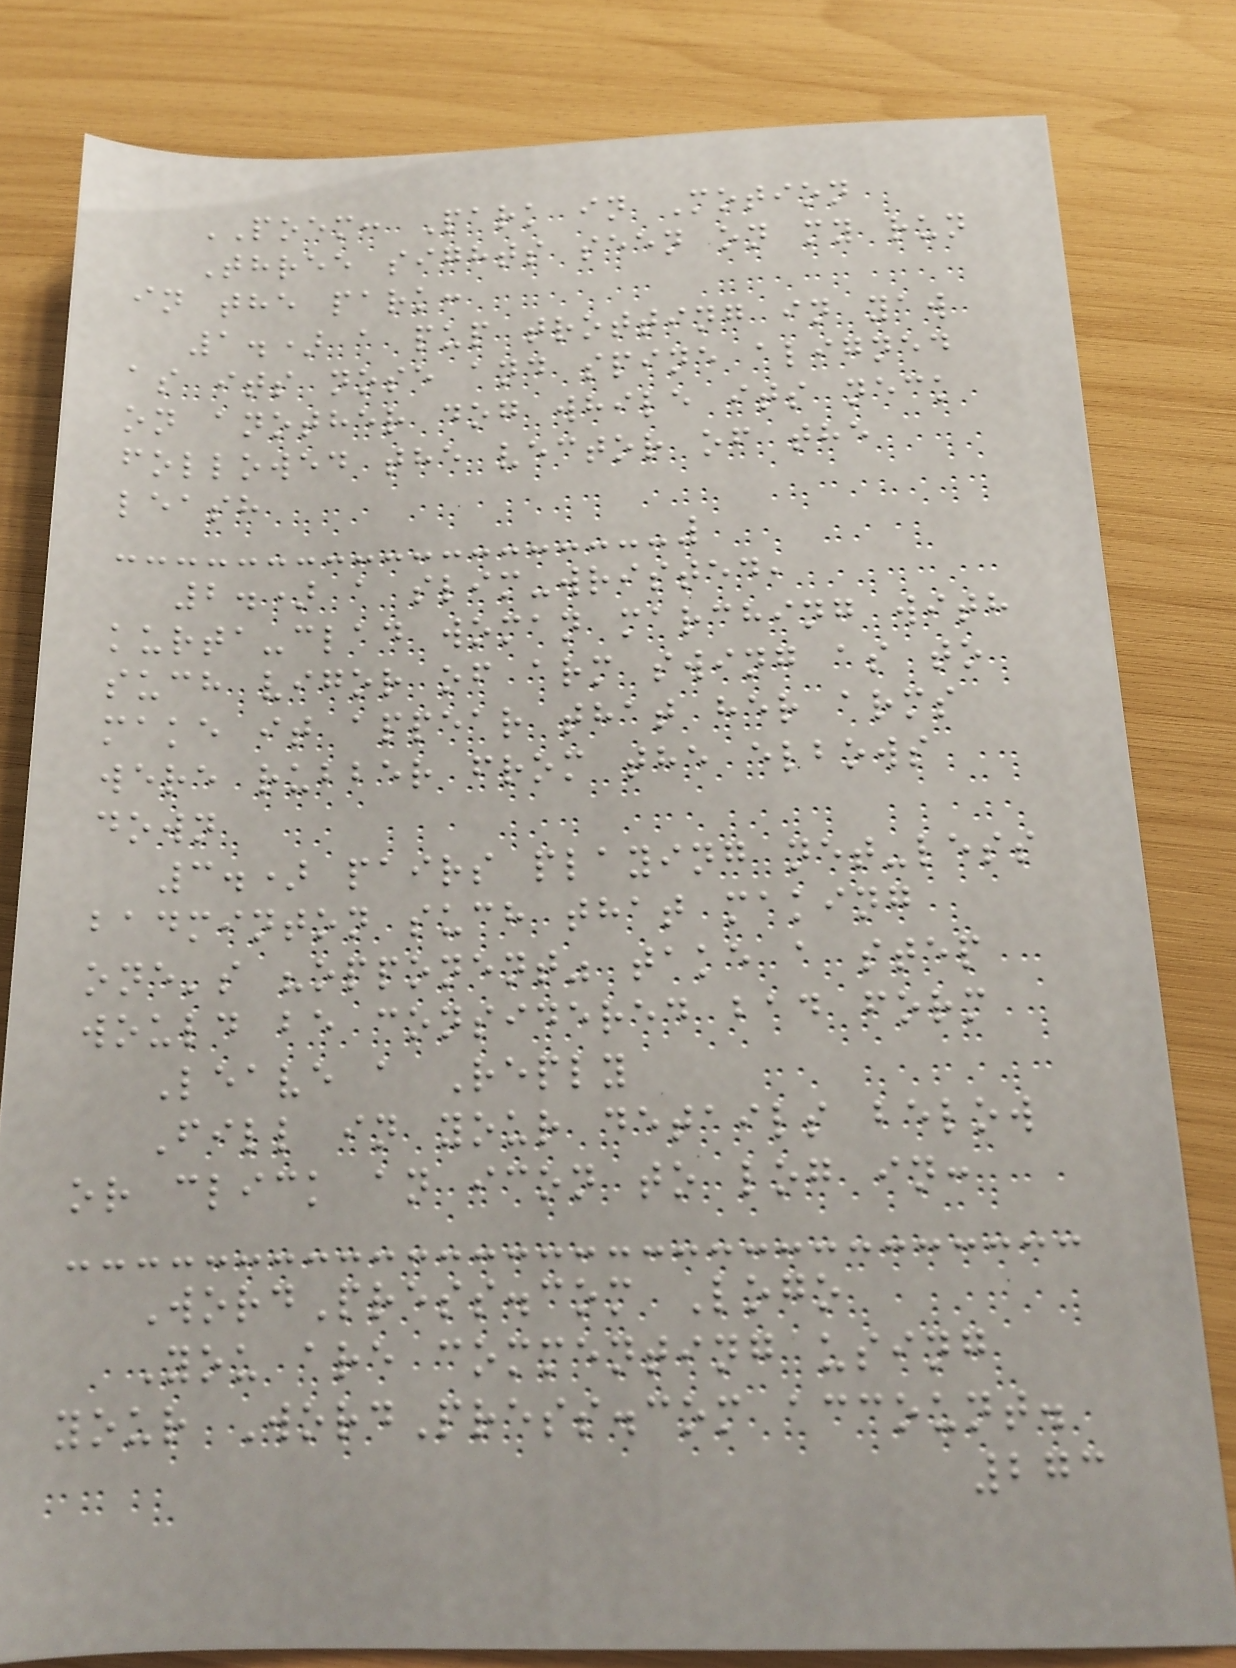POEM: Park in Motion
Three sights seen on my run
in the park:
1.) a pup trotting in yaw
as its nose and spine aligned
on another dog while its neck
followed the vector of the
leash
2.) a slim-wristed,
kurta-clad woman marching with
such vigor of arm swing as to
make it appear that her arms
were rubber from the elbows
down
3.) pairs playing net-less
badminton such that making
one's "opponent" take a step
would be considered bad form
Leave a Reply
Fill in your details below
or click an icon to log in:
WordPress.com Logo
You are commenting using
your WordPress.com account.
273
